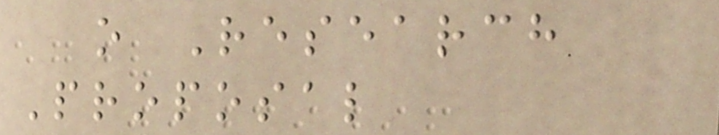o Research
Proposal
